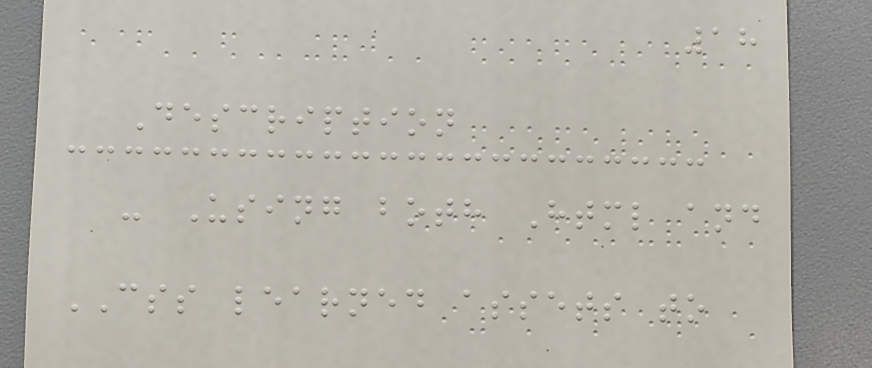18
Description
- Using both Html and
CSS learned assets to
